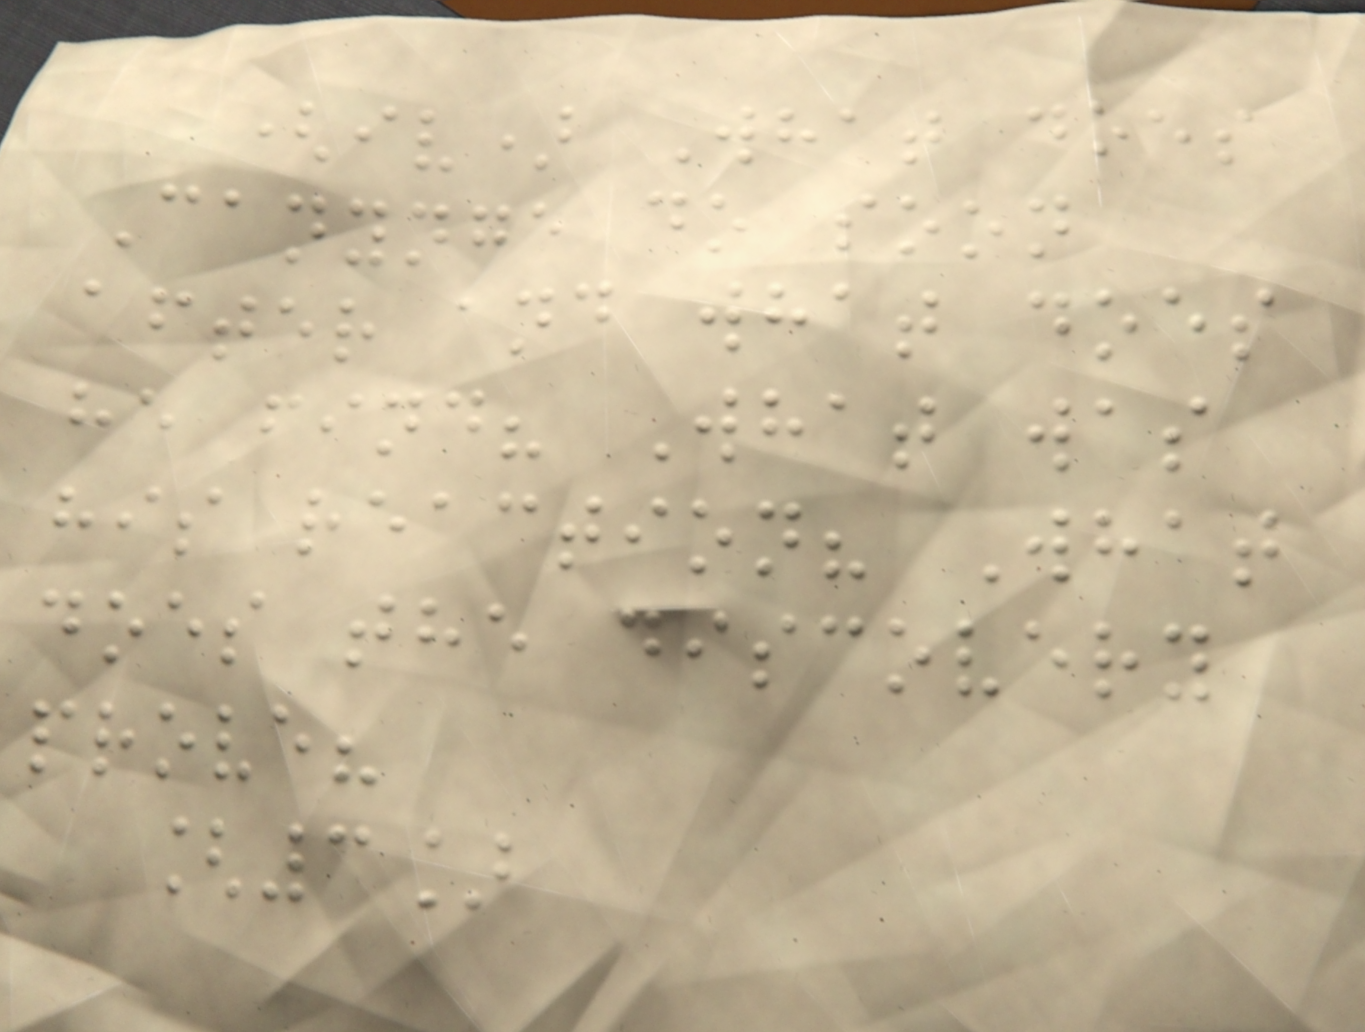(iv) What does
Canynge do soon
after and what does
he find? What was
his reaction? What
does the discovery
prove?
[3]
